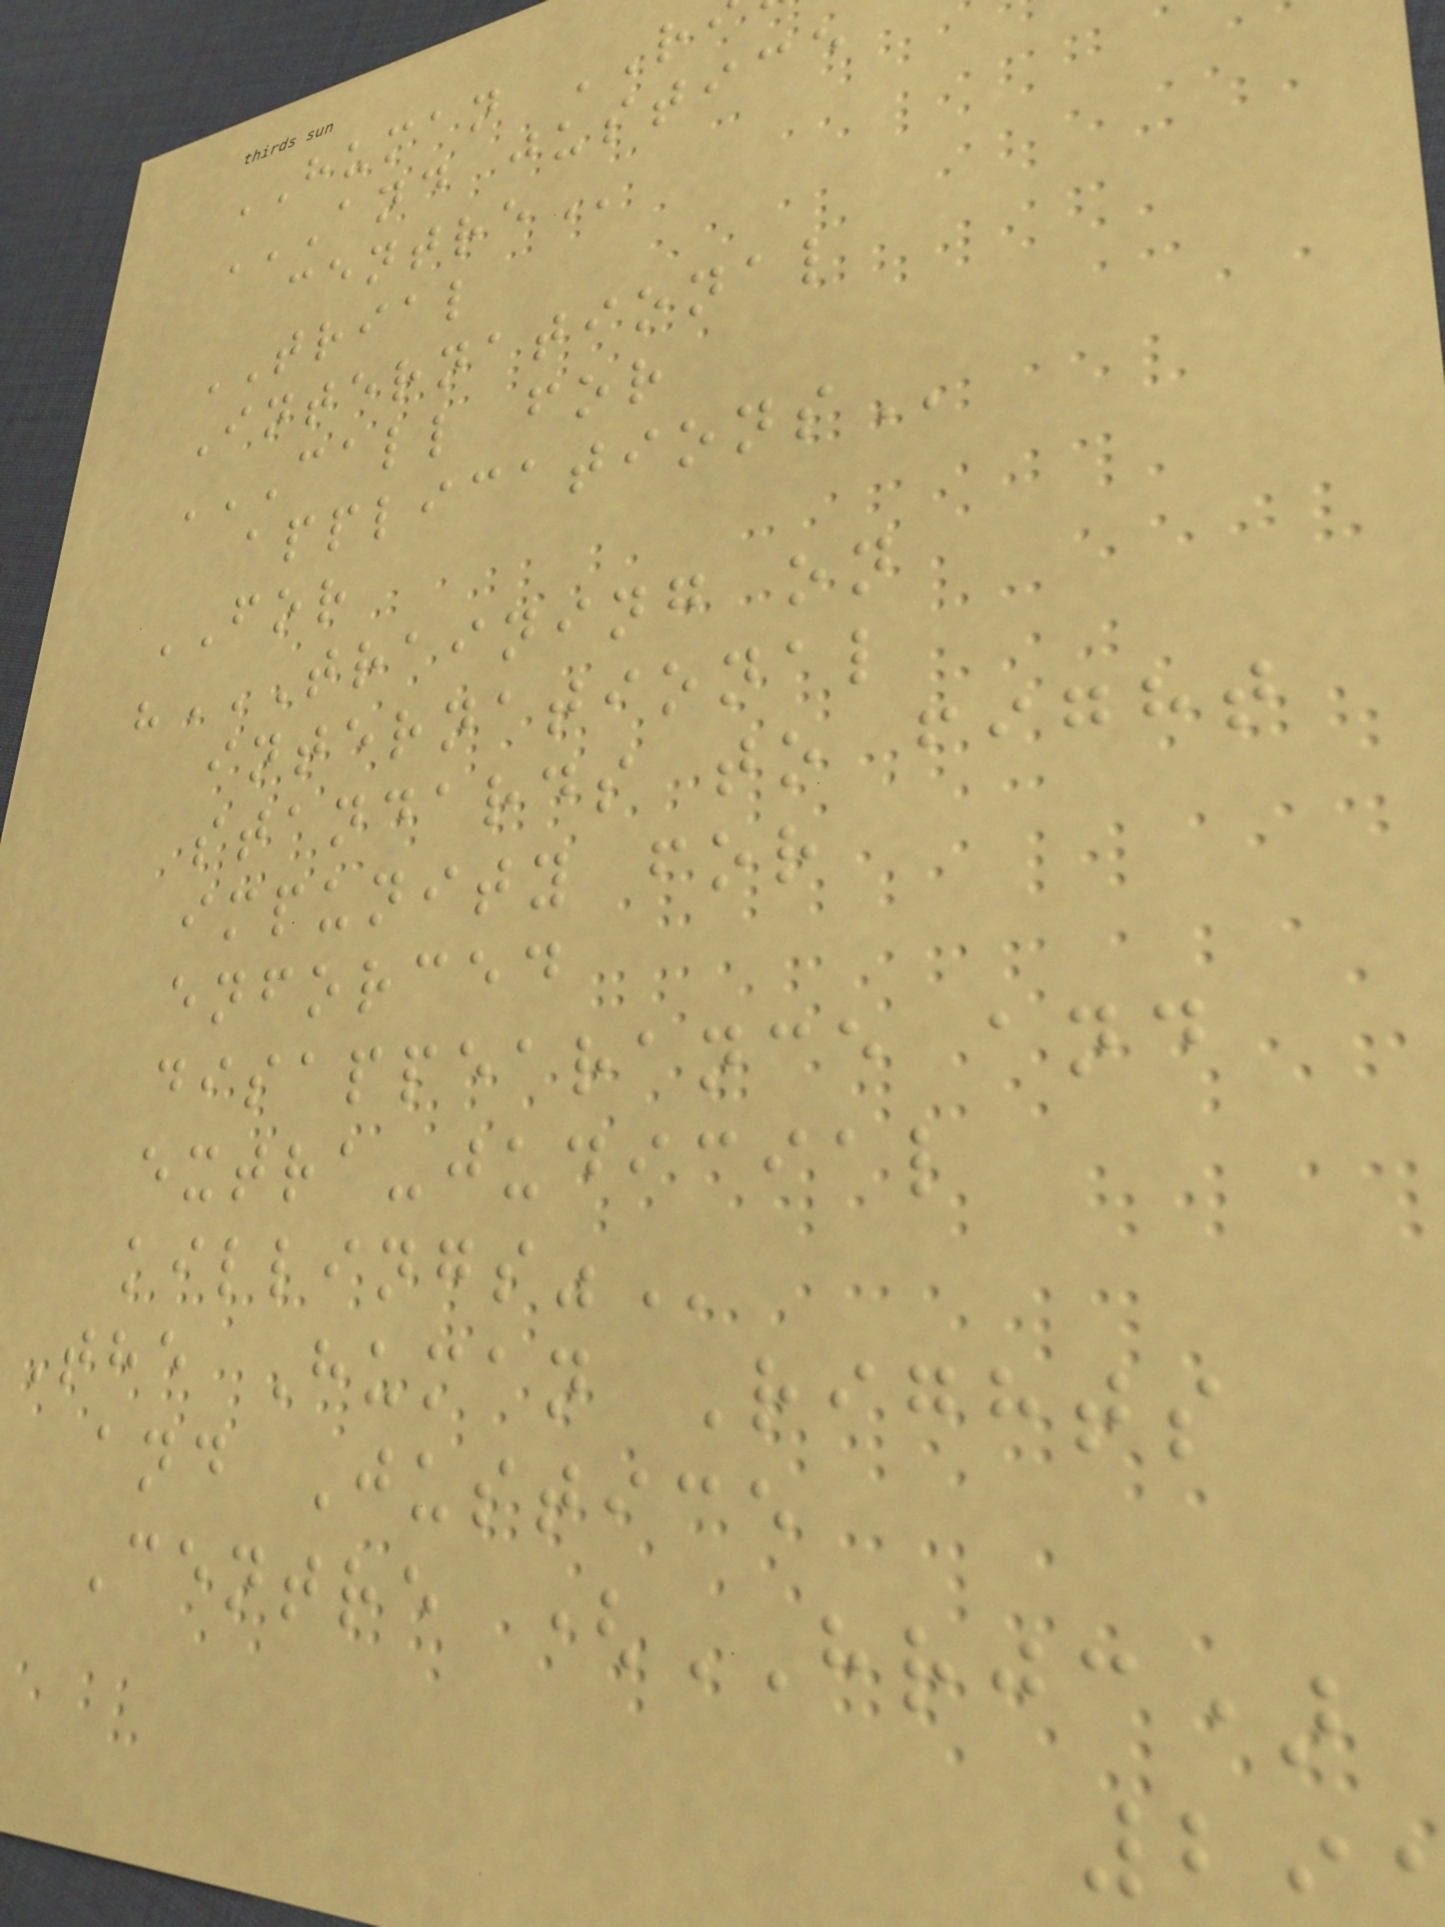HUMAN
AND JUSTICE
TRIAL
International
CALL FOR
FOR
"TRAINING ON
international
standards to fight
impunity for
enforced
disappearance and
extra-judicial
The Human Rights
and Justice
Centre (HRJC)
